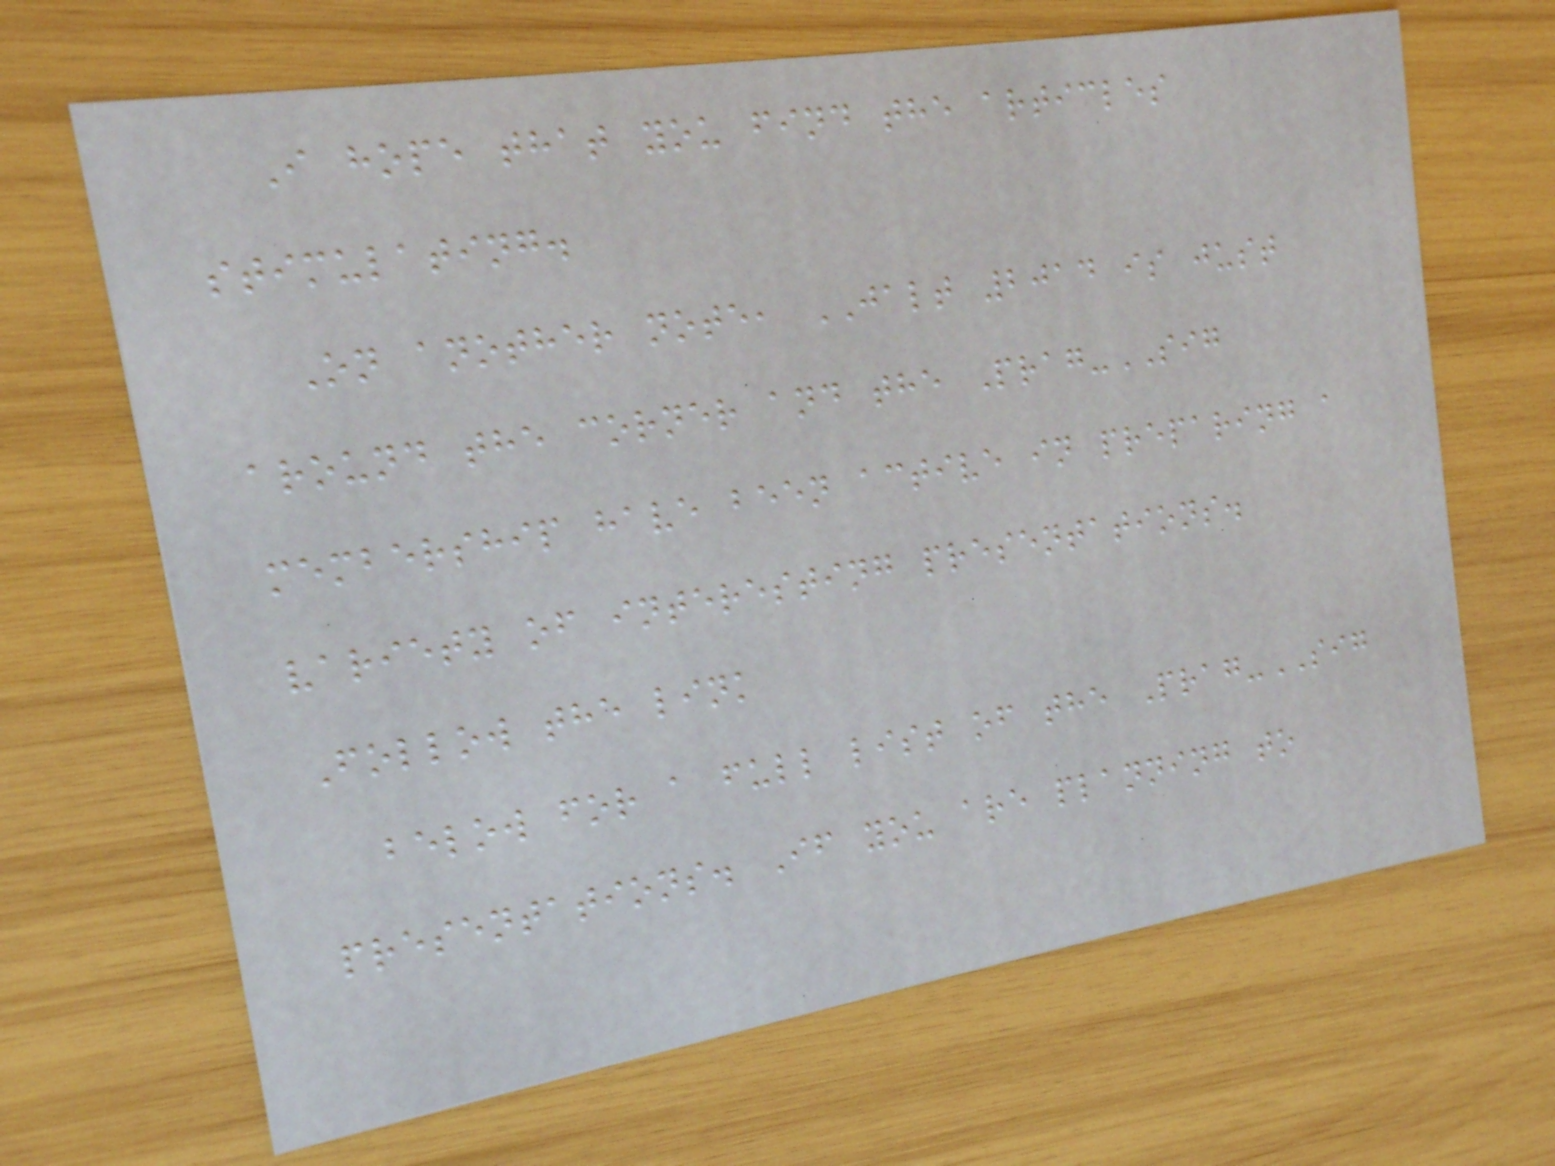I hope that you find the articles
stimulating.
On another note, JALT 2014 is just
around the corner and the Prag-SIG
membership have been active in preparing a
variety of interesting presentations.
Follow the link
below for a full list of the Prag-SIG
presentations. If you are planning to
